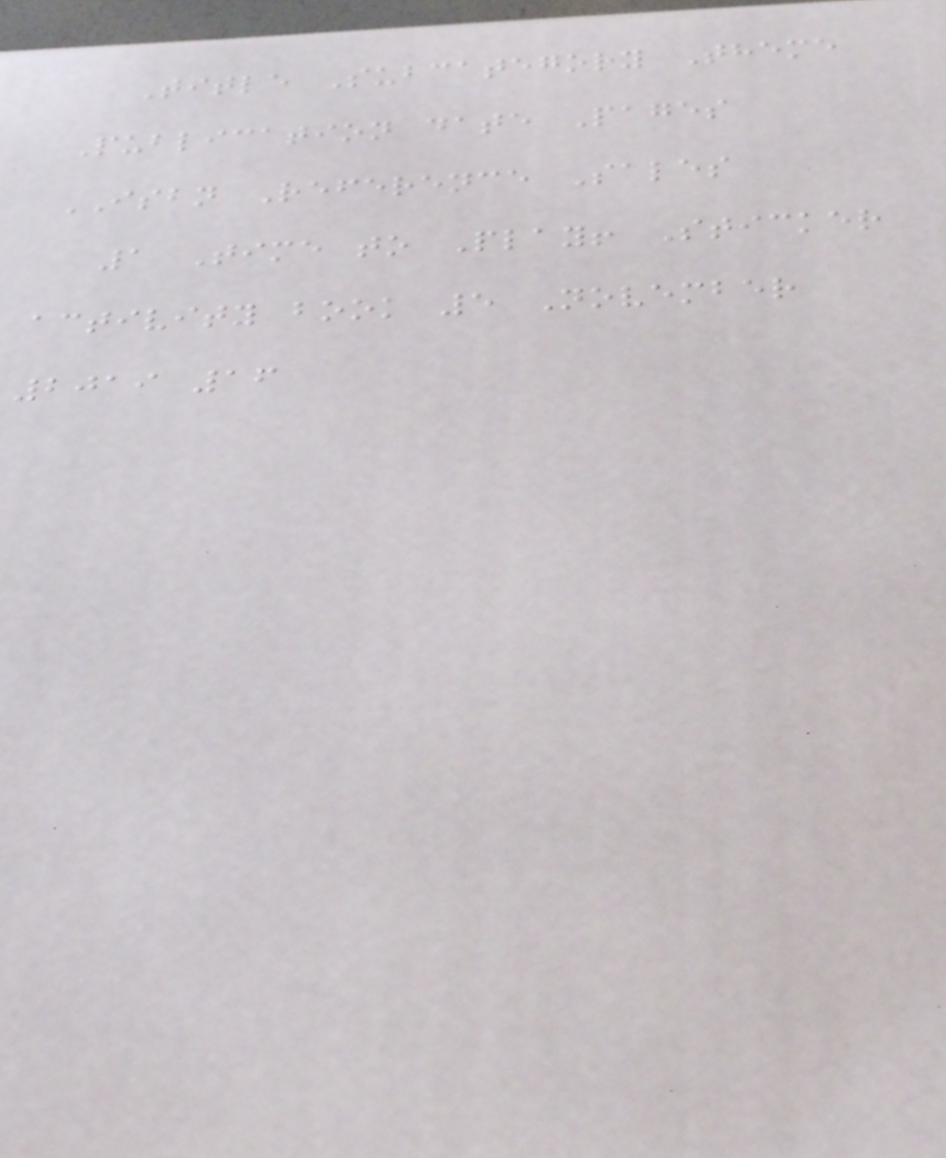Title Subcategory Theme
Publication date Pages
ISBN Reference Sales
1 Time to Play! Sticker
activity book 5 November
2019 16
